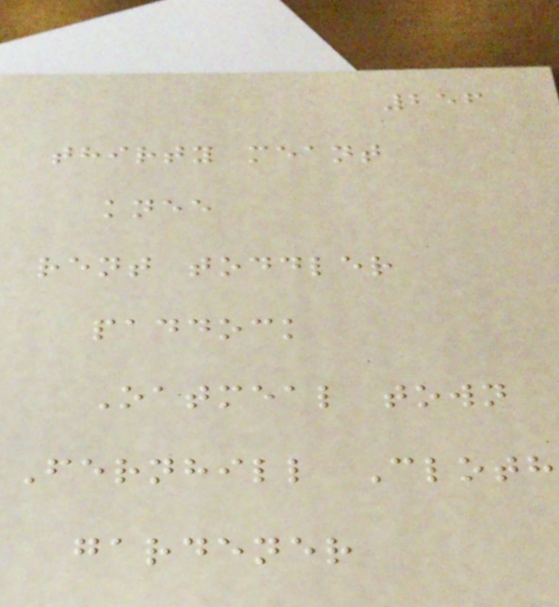256
thirty meant
knee
rent toddler
paddock
Oatmeal town
Fernhill Cloth
gardener
